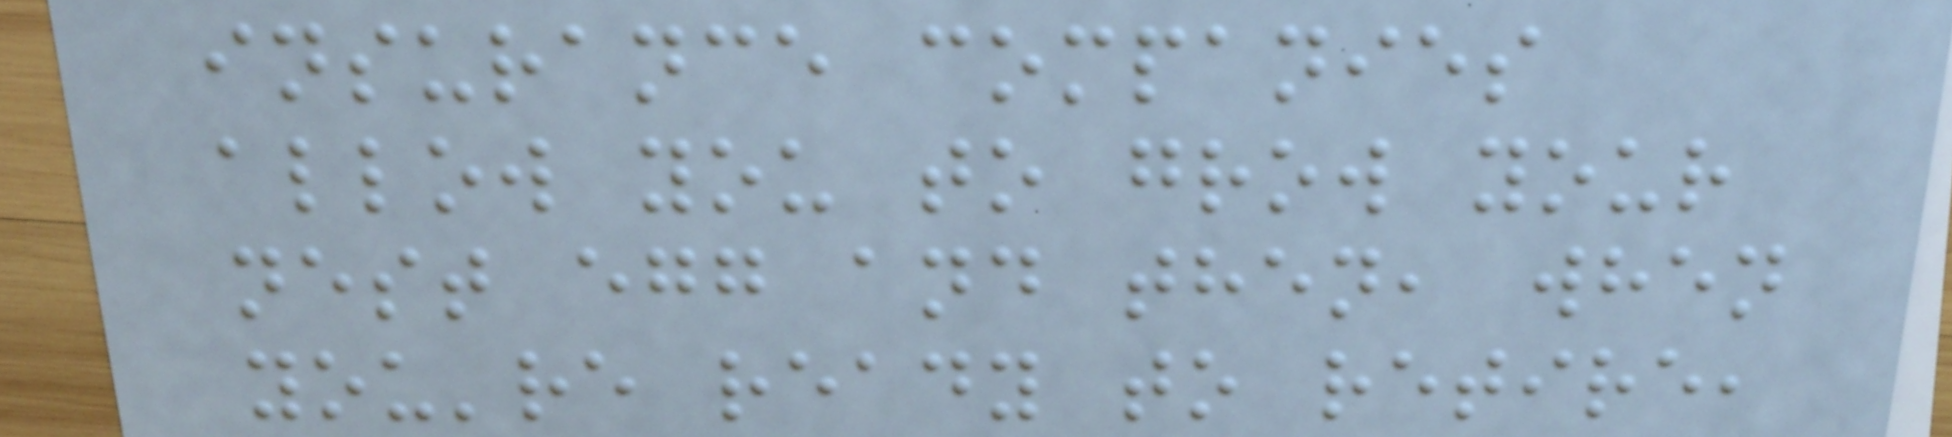insurance companies
allow you to grow your
nest egg and then, when
you're ready to retire,
